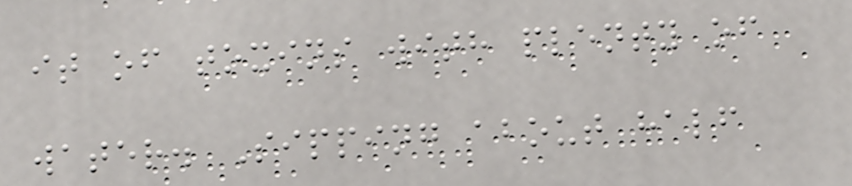it of toxins with plenty of
water. Sipping about half
